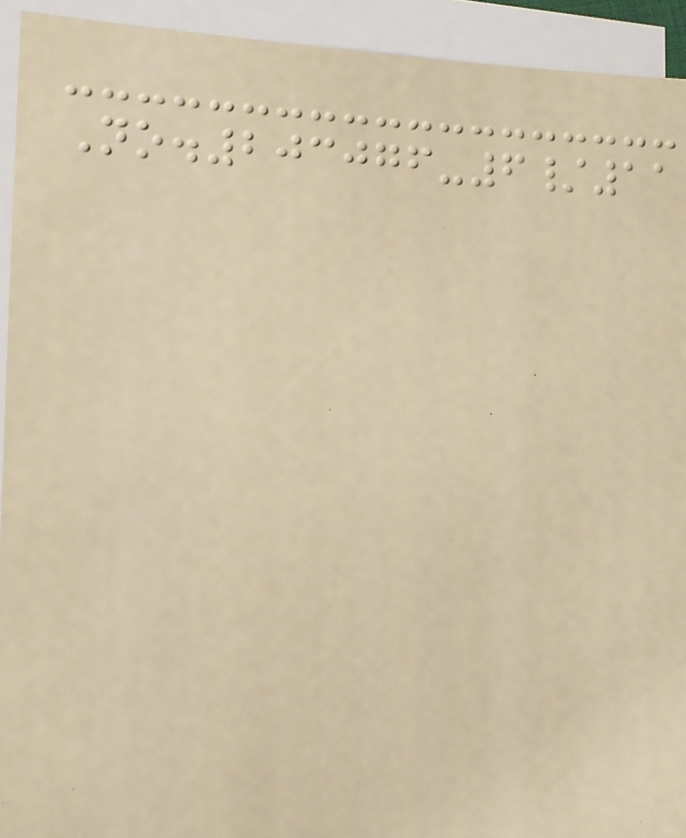No.203076-6/11
